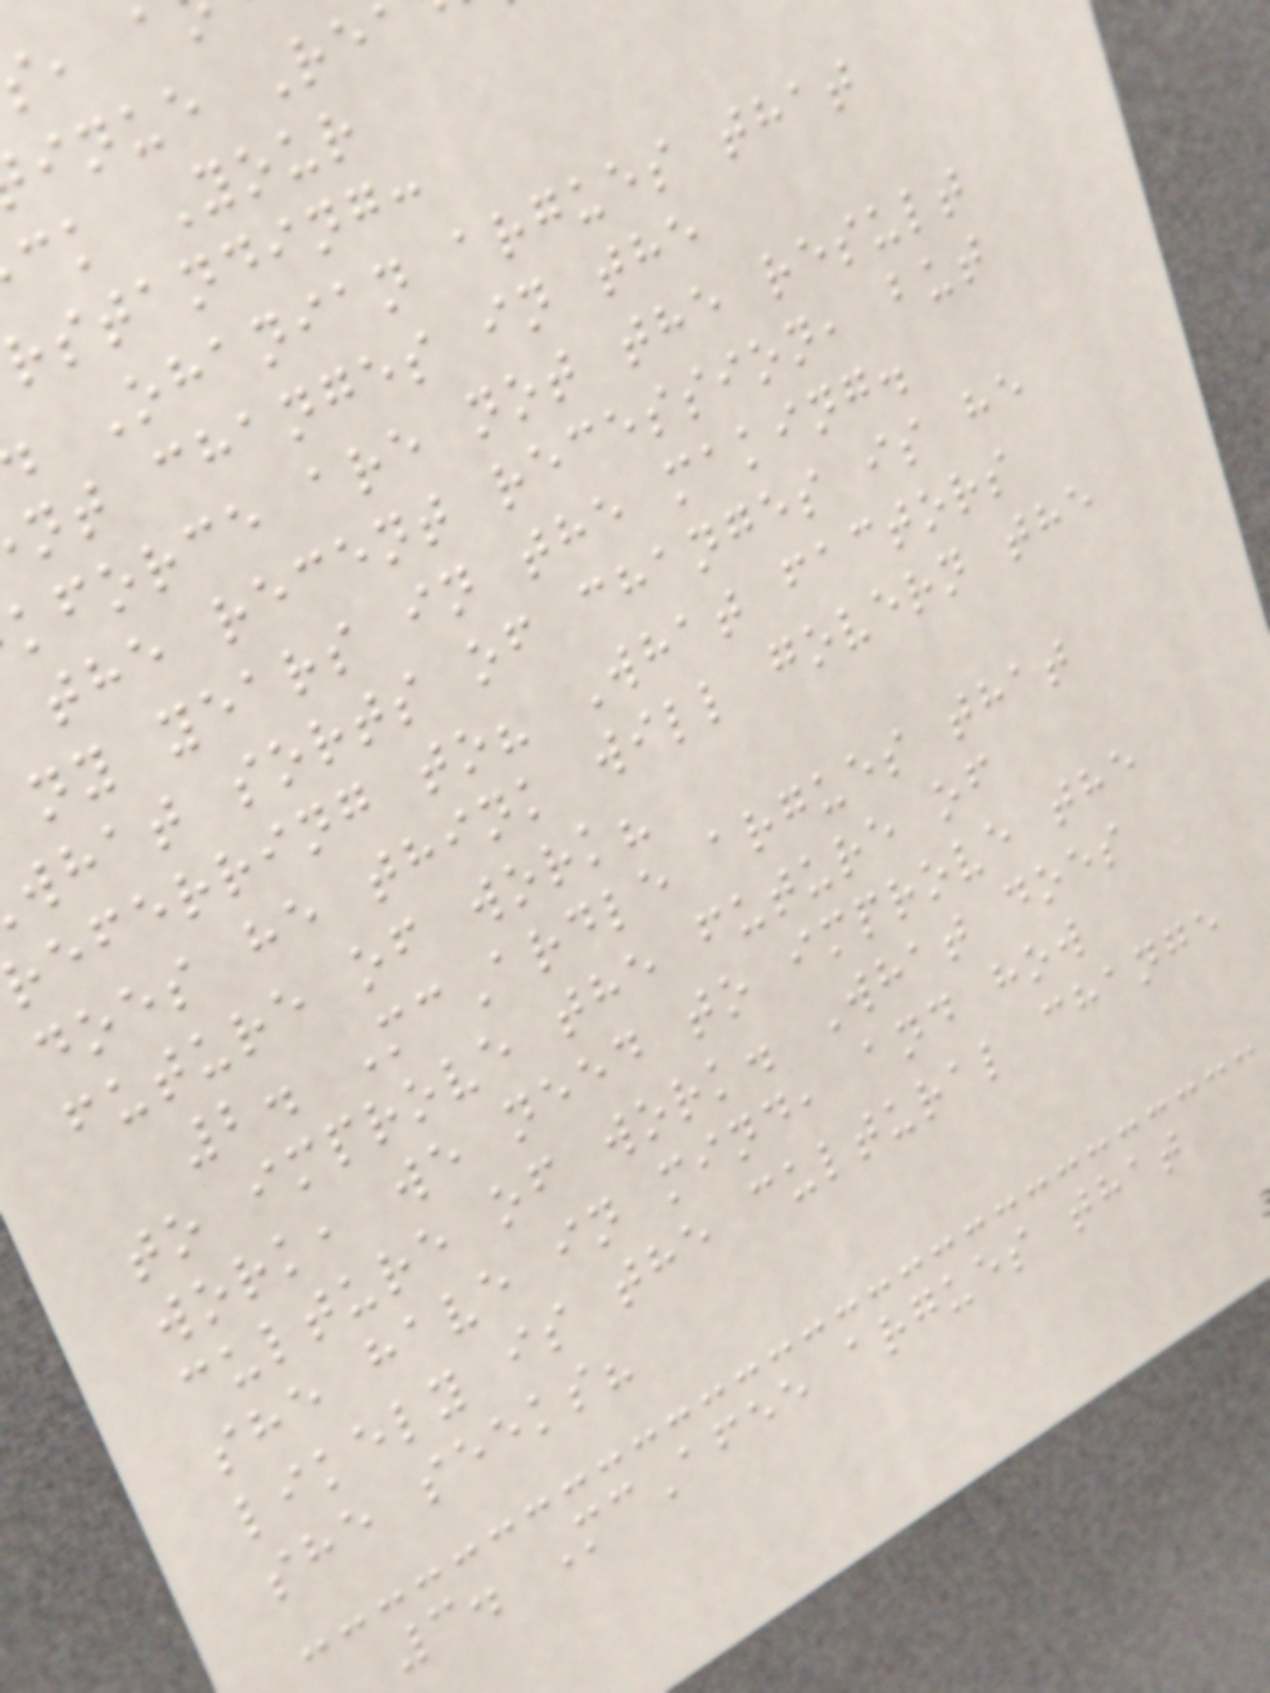inue Re
ck Your
rstanding:
Ohanian argues that
nt changes in the
kforce are not the result
the recent recession, but
ny years in the making.
what sorts of changes is he
referring to? What factors
does he think will govern the
future of work?
2. McArdle argues that
to improve the future of
work, we need to improve the
culture of work. What does
she have in mind, and how
likely is the cultural change
she seeks?
3. McAfee argues that
